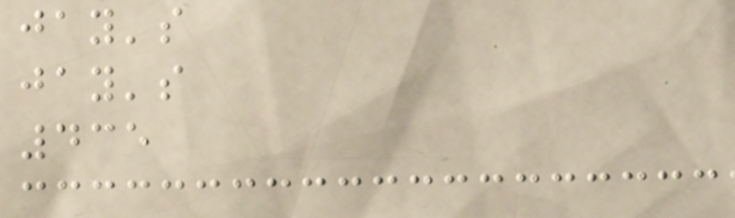jay's
jay's
435
